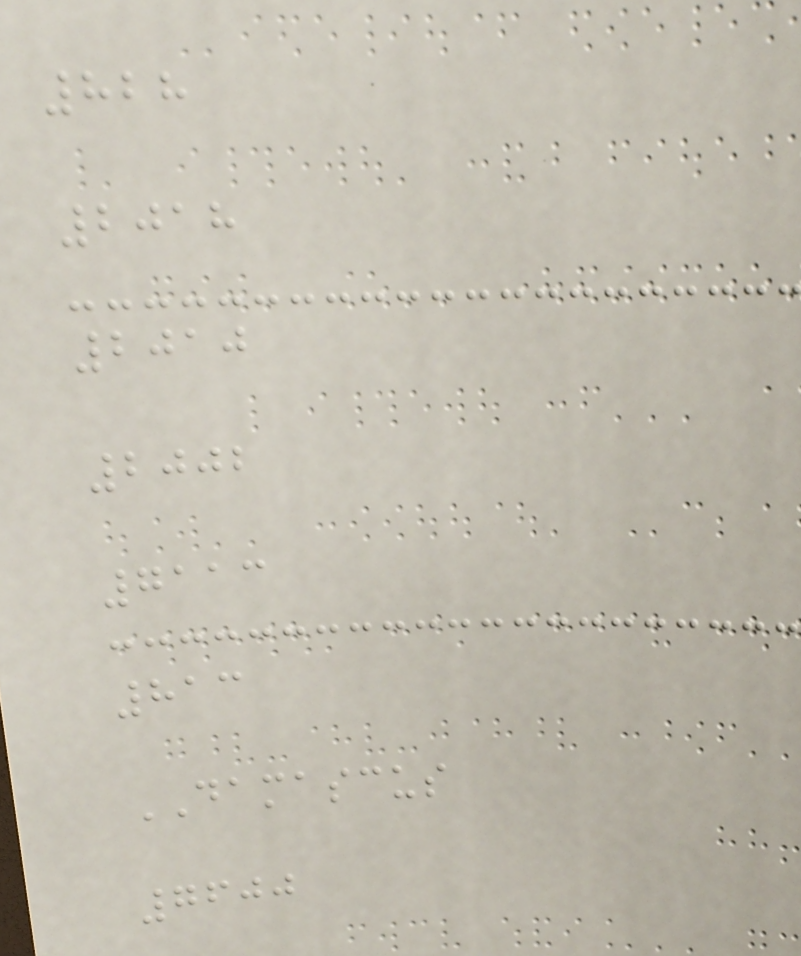828
2018
2010
2002
7113
813
DAMASCUS
7600
